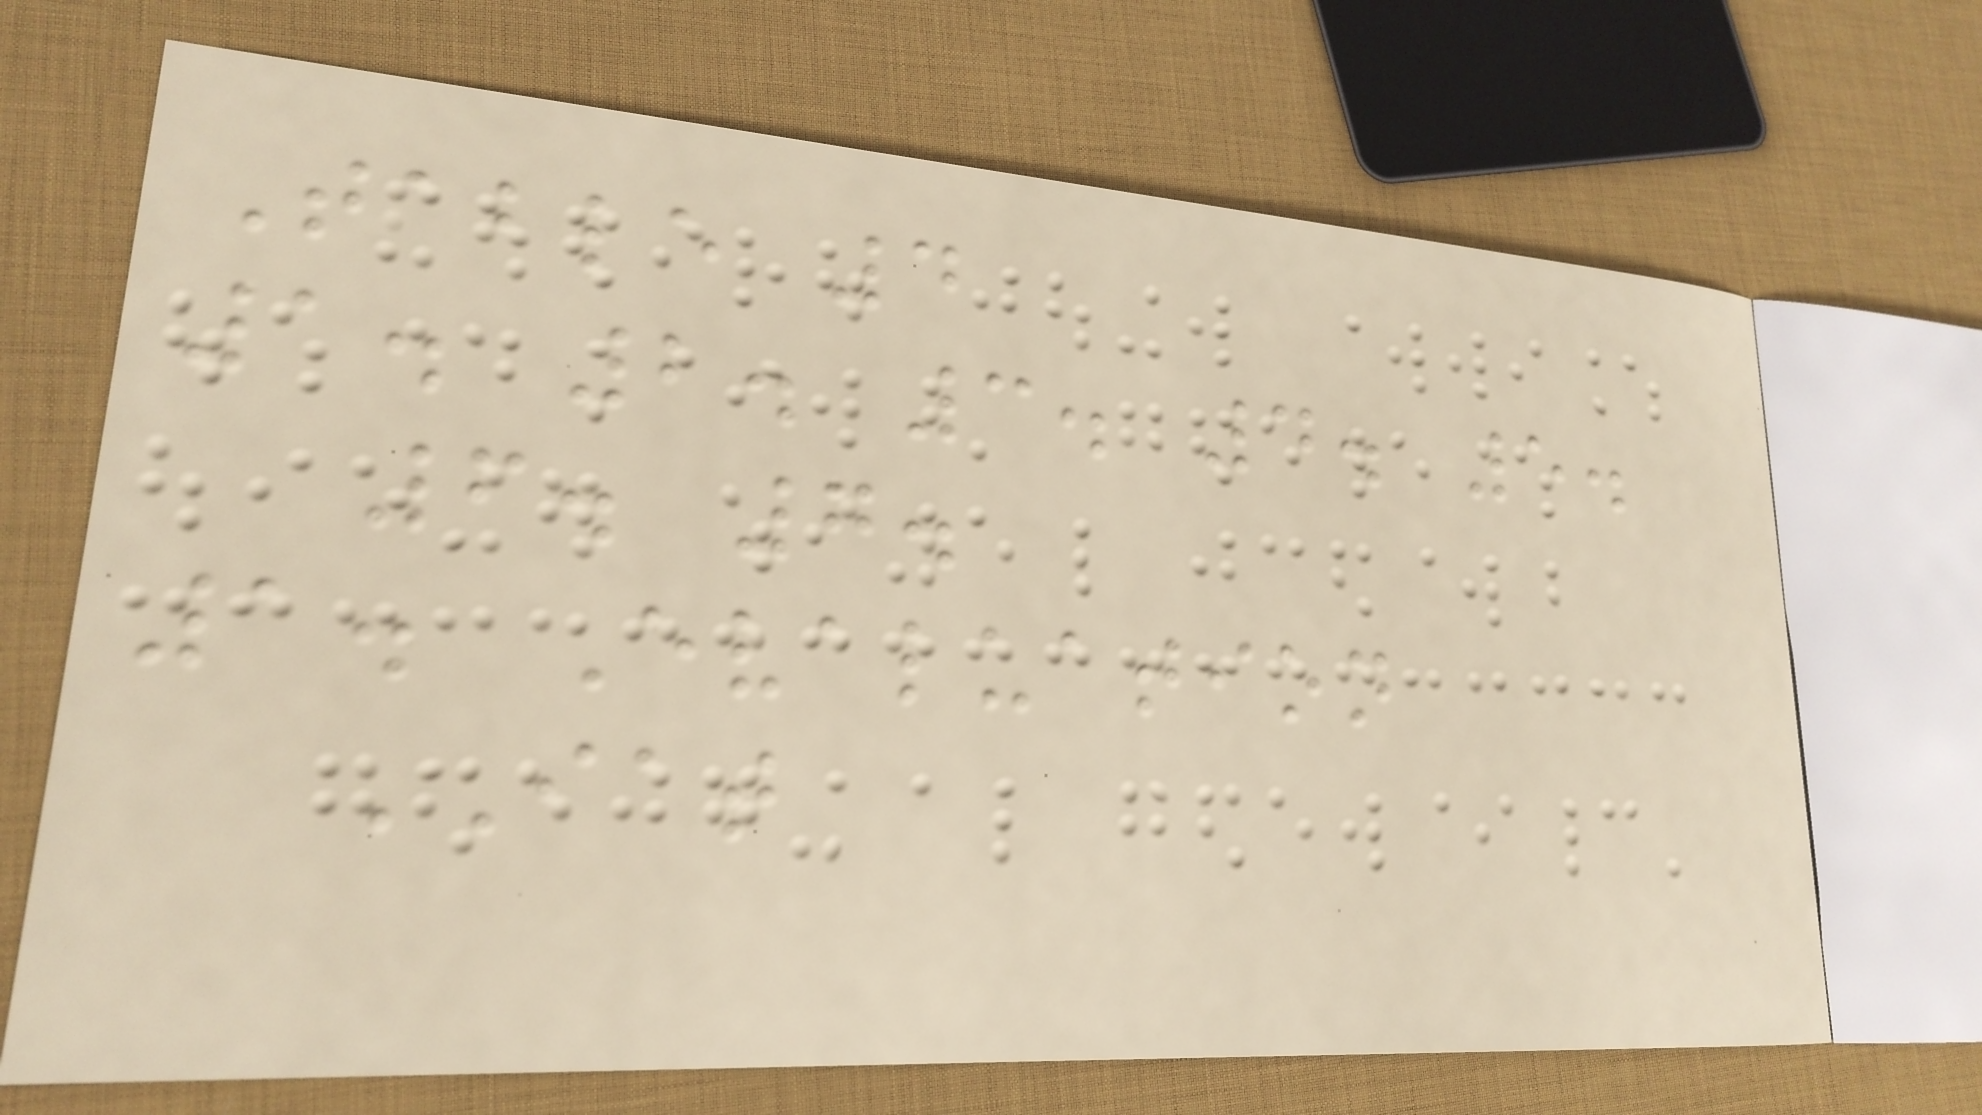Table 4
1. 2. 3. 4. 5.
6. 7.
1. Evaluation
IAT
